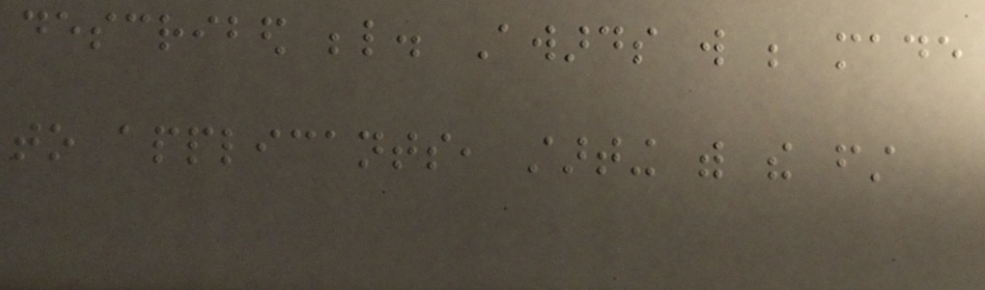described below. Awards will be made
to applicants, starting with the first
